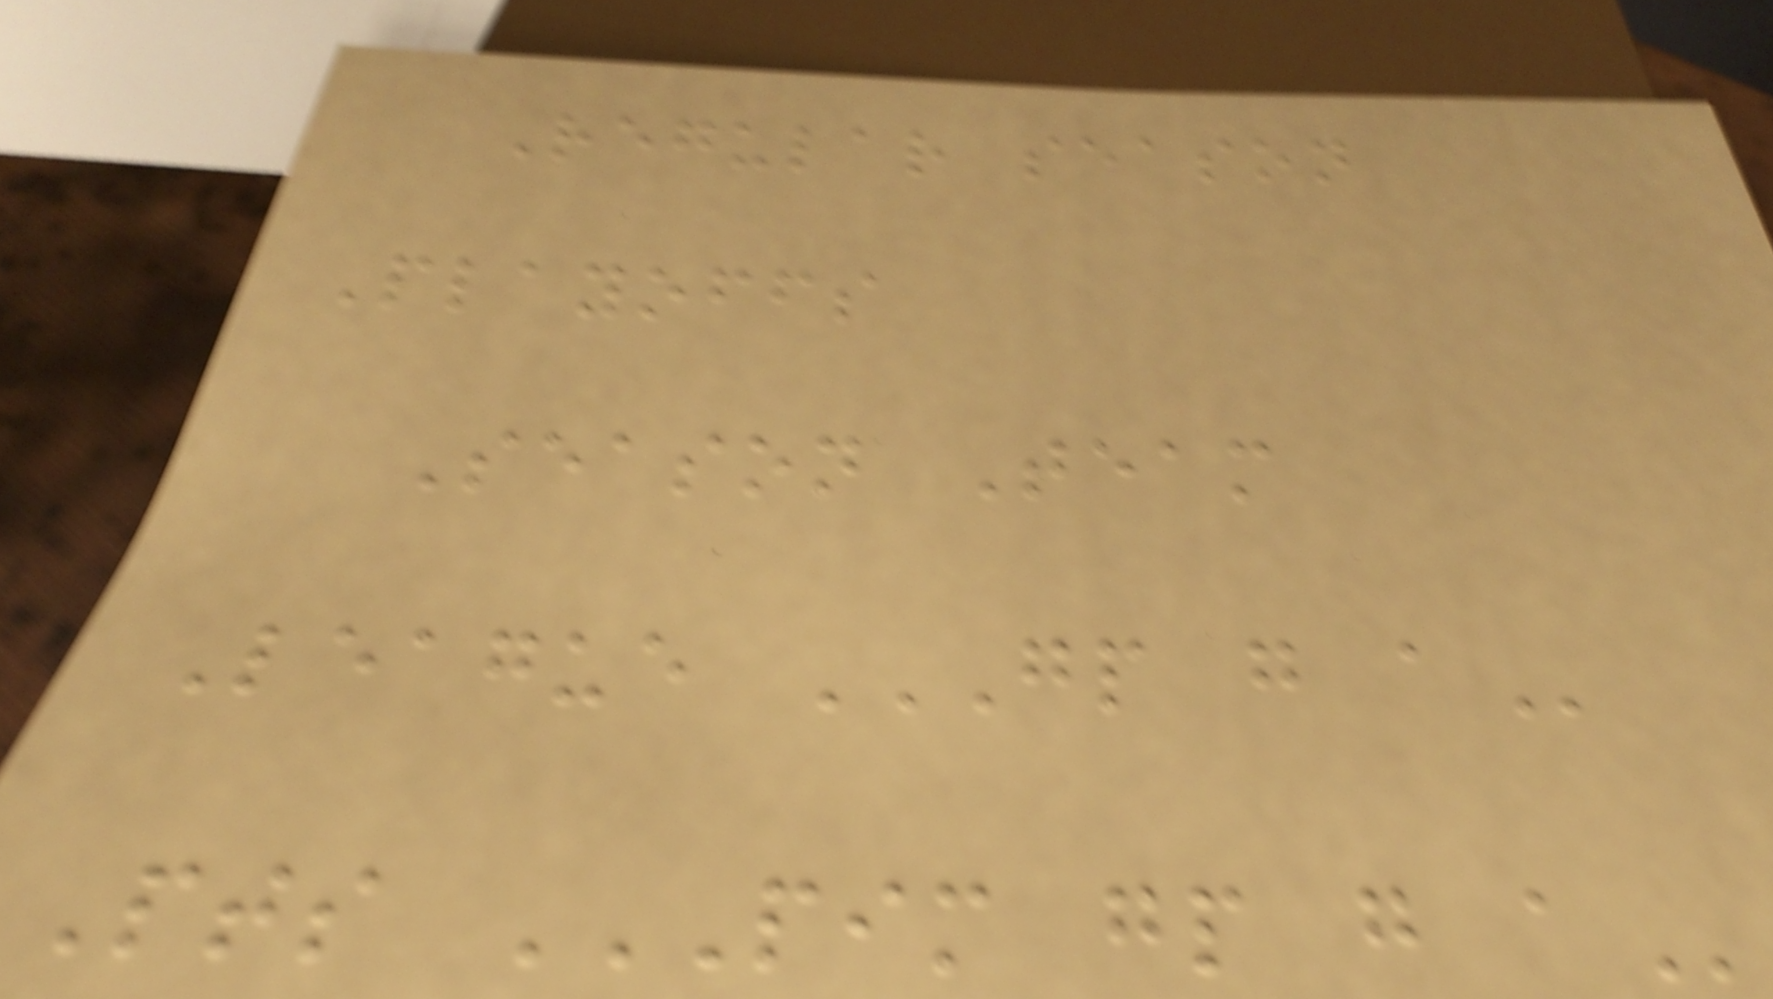Regular season
Playoffs
Season Team
League GP G A
Pts PIM GP G A
